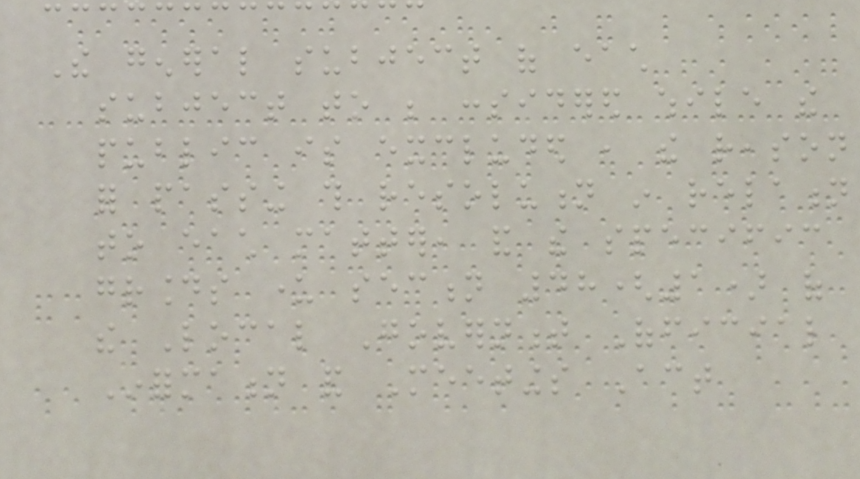The general subject of each
subject to be considered while the
public is excluded , the reason
for passing this resolution in relation
to each matter, and the specific
grounds under section 48(1) of
the Local Government Official
Information and Meetings Act
